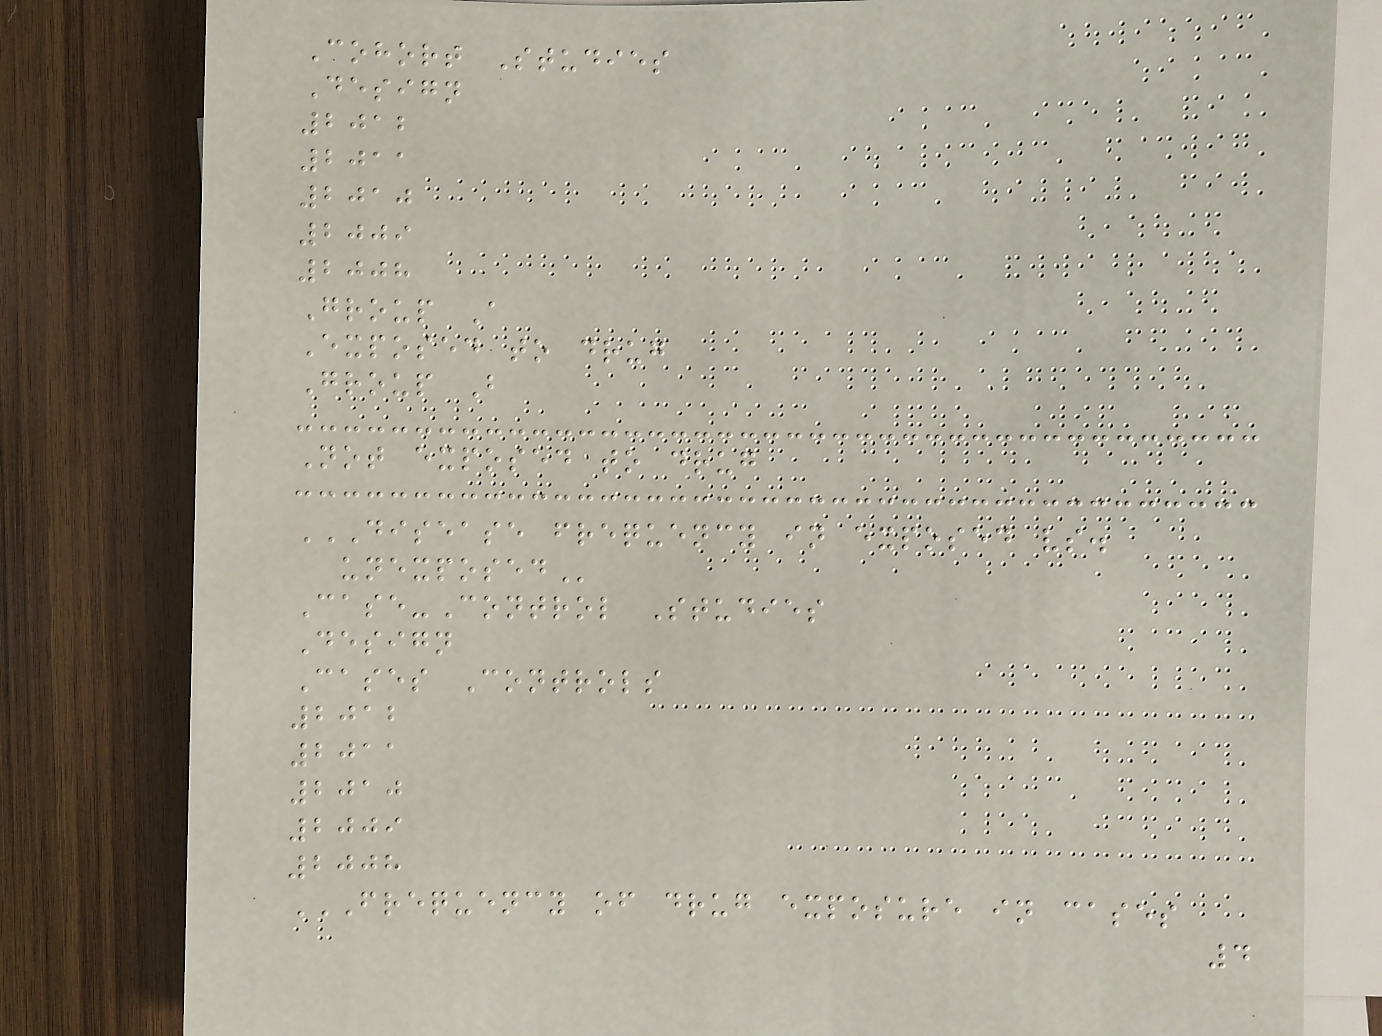Cohort Studies
Design
2012
2011
2010
2009
2008
Group A
Exposed to drug
Group B
Not exposed to drug
DISEASE FREQUENCY IN EXPOSED VS.
UNEXPOSED
Case-Control Studies
Design
Cases Controls
2012
2011
2010
2009
2008
FREQUENCY OF DRUG EXPOSURE IN CASES
4
